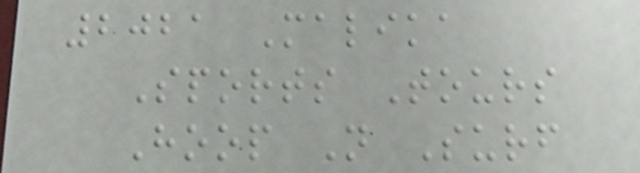2021 Malika
Sports Tours
Hoop N Surf
